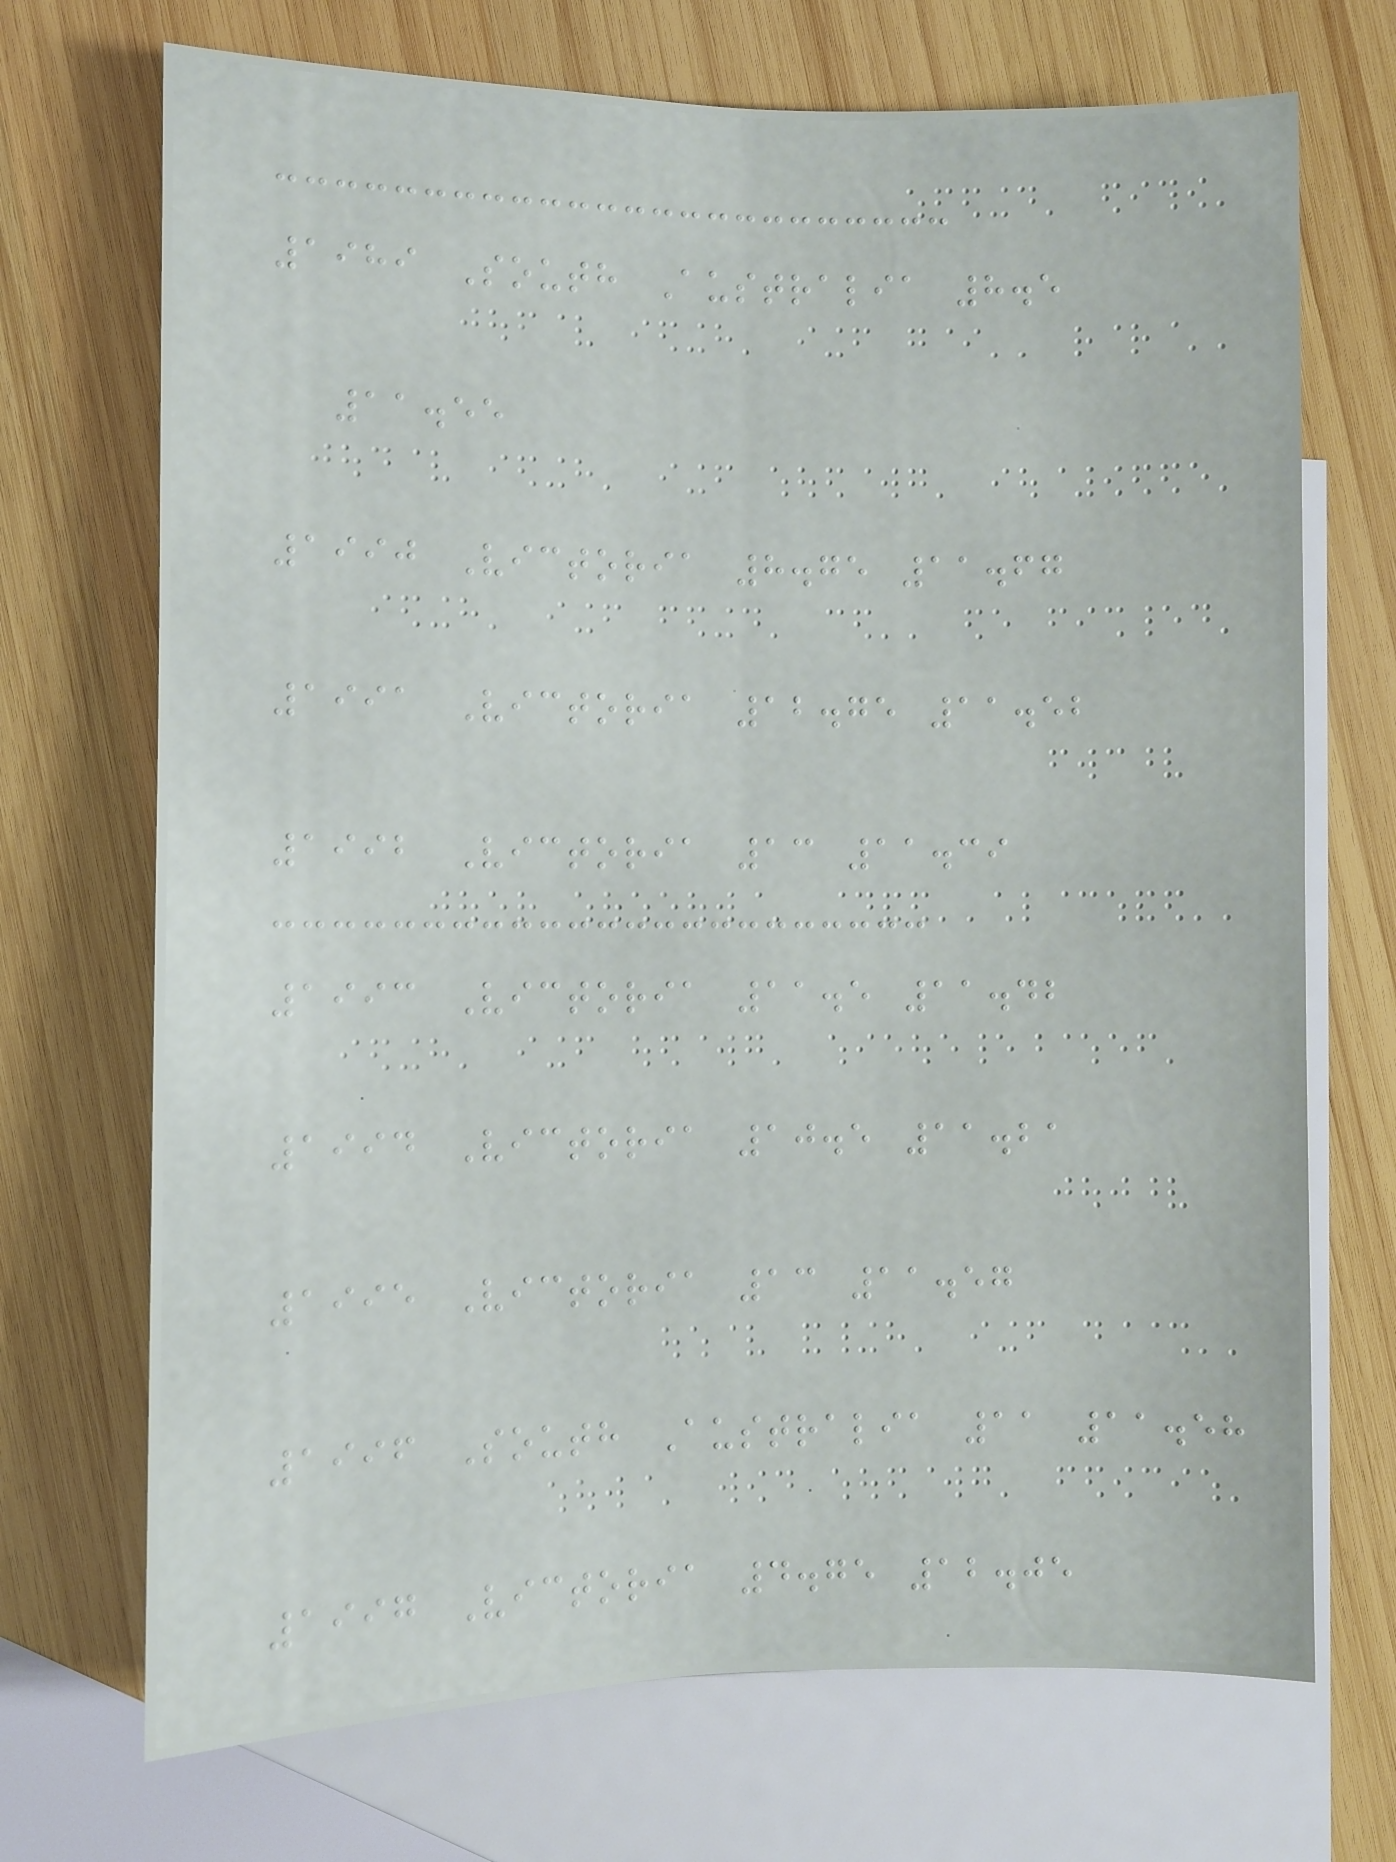1989 South Australia 8.5
11.55
1990 Victoria 8.75 11.67
1991 Victoria 12.75 11.52
1992 Victoria 13 11.39
1993 Victoria 11.5 11.42
1994 Victoria 10.5 11.21
1995 Victoria 13 11.57
1996 South Australia 11 11.58
1997 Victoria 4.75 12.05
